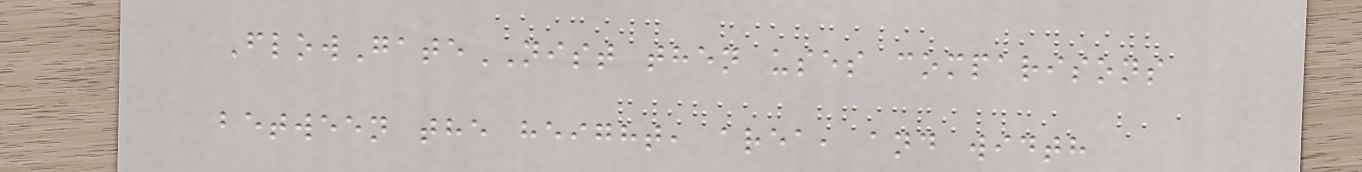FlowGateNIST then uses comparisons
between the height, area, and width
